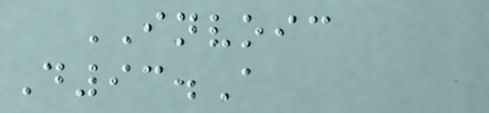INVOIC
D93.A
